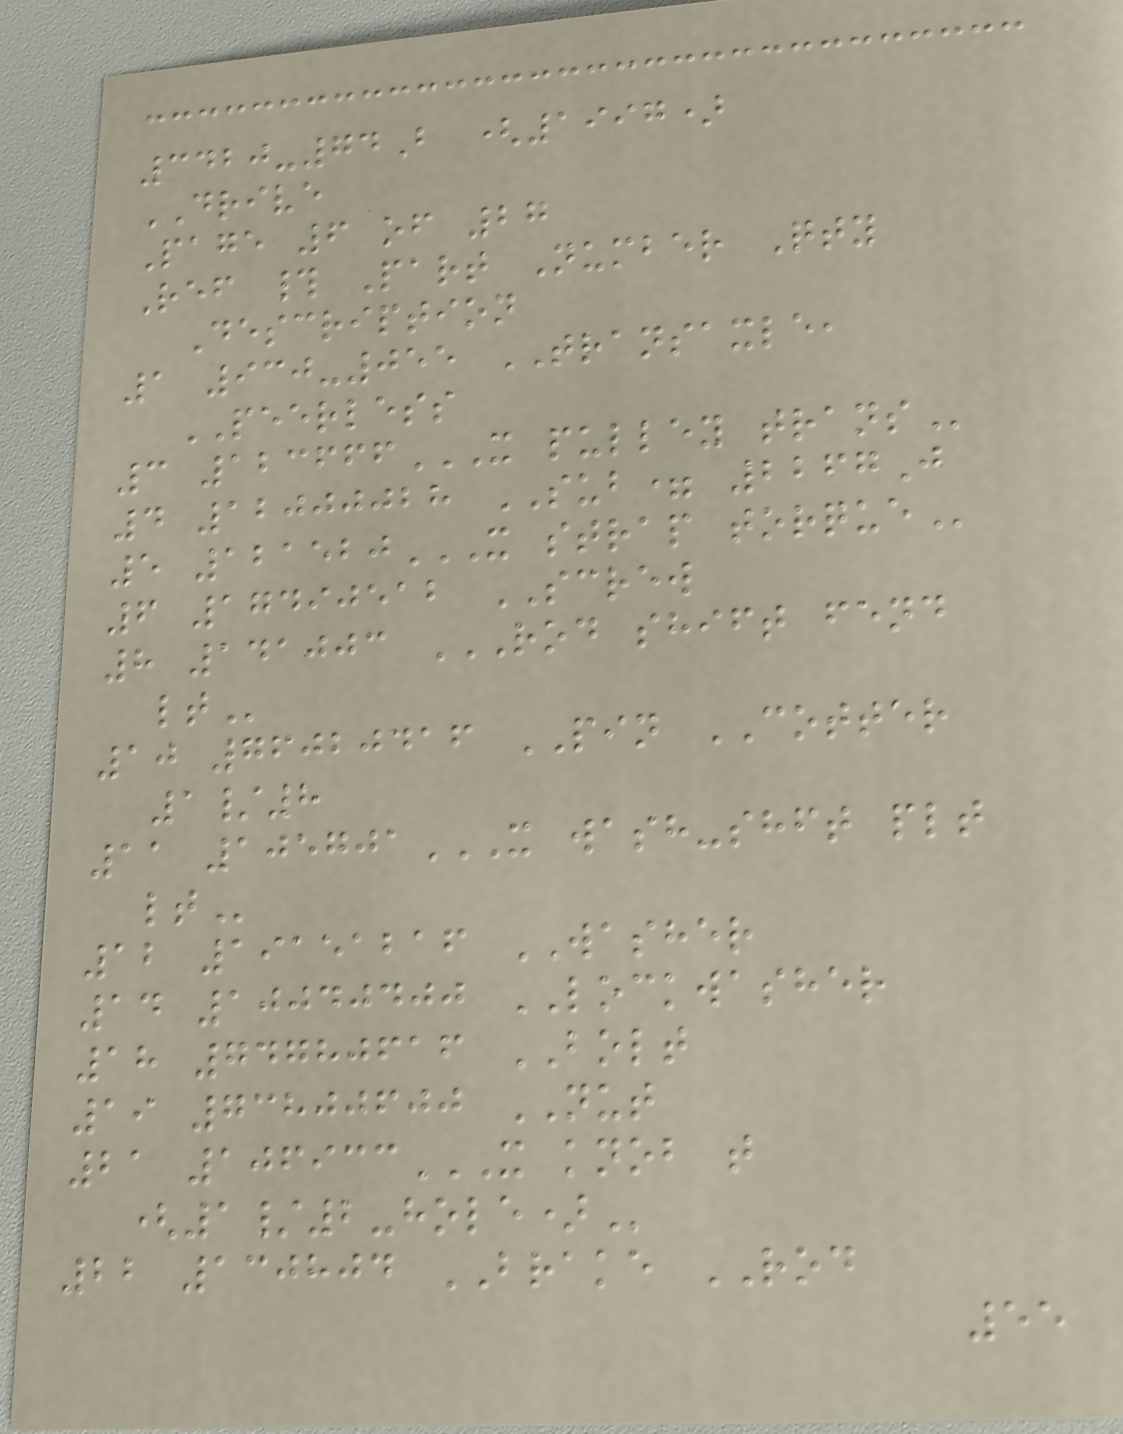3420-74B (1997)
DRIVE
Page 6 of 27
Ref # Part Number Qty
Description
1 930-055 TRANSAXLE,
PEERLESS
3 123666X PULLEY TRANS
4 12000028 SUB= 2267J
5 121520X STRAP TORQUE
6 17490512 SCREW
8 141003 ROD SHIFT FEND
LT
10 76020416 PIN COTTER
1/8
11 105701X WASH-SHFT PLT
LT
12 19151216 WASHER
14 10040400 LOCKWASHER
18 74780616 BOLT
19 73800600 NUT
21 106933X KNOB T
(1/2-HOLE)
22 130804 BRAKE ROD
55
